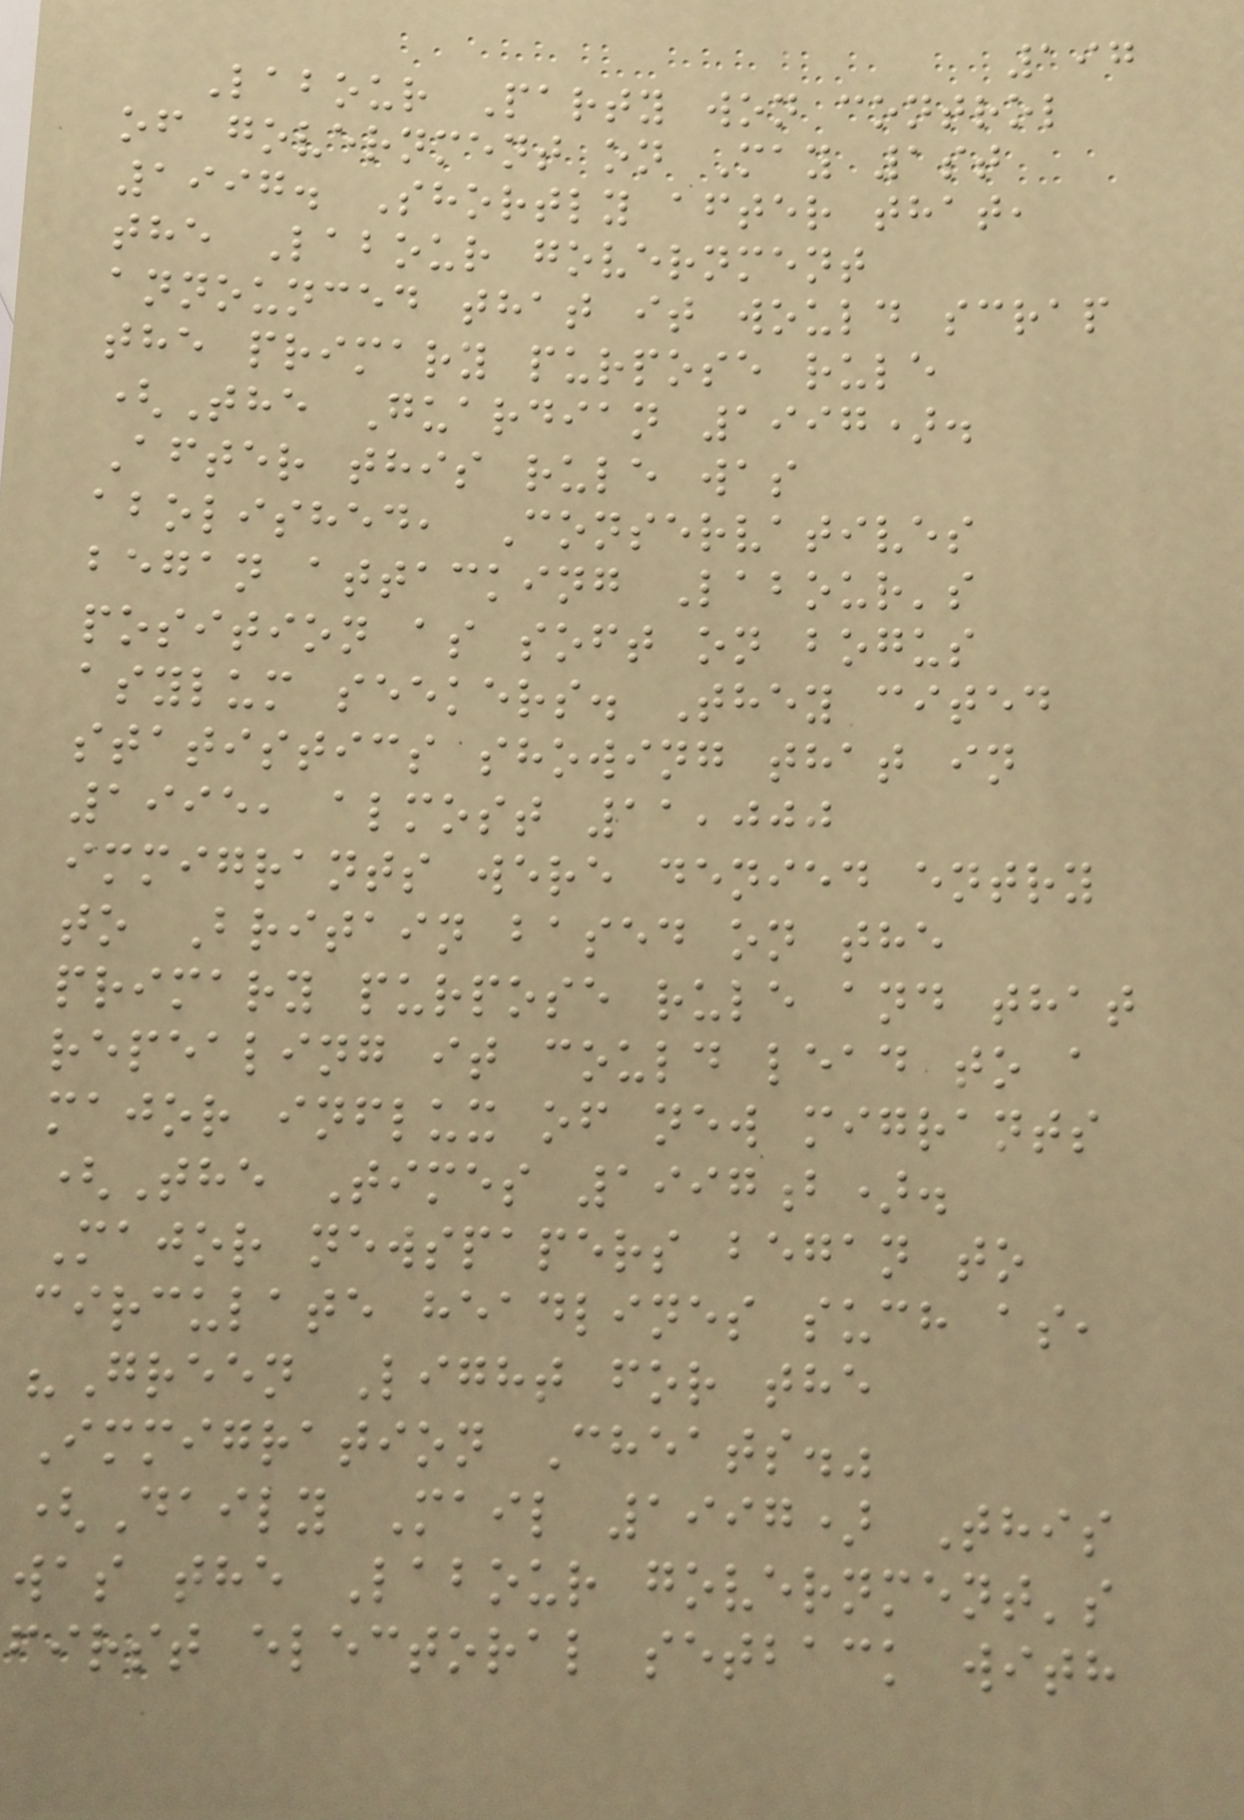197
Labour Party won control
of government on May 1st
1997. Shortly after that,
the Labour government
announced that it would scrap
the primary purpose rule
(The Guardian 1997).
After this rule was
abolished, Conservatives
began attacking Labour's
position as soft on bogus
asylum seekers. They cited
statistics showing that in
1995, almost 11,000
immigrants were denied entry
to Britain based on the
primary purpose rule and that
repealing it could lead to a
major influx of new migrants
(The Times 1997b).
Major newspapers began to
circulate headlines such as,
"Green Light for the
Immigration Cheats."
(Daily Mail 1997) This
was the Labour government's
first electoral setback with
